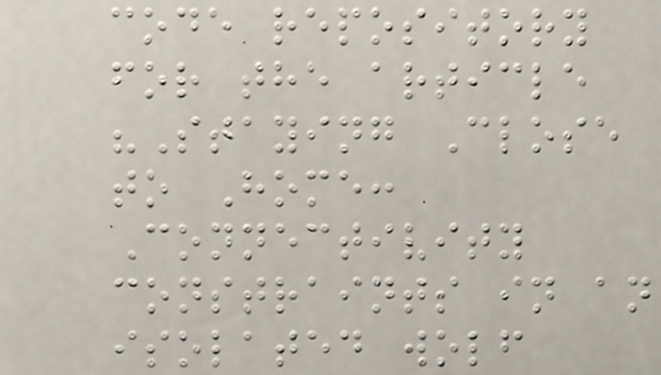code repository
for the article
"Staying Close
to Home:
Connectivity
constraints in an
isolated wolf
